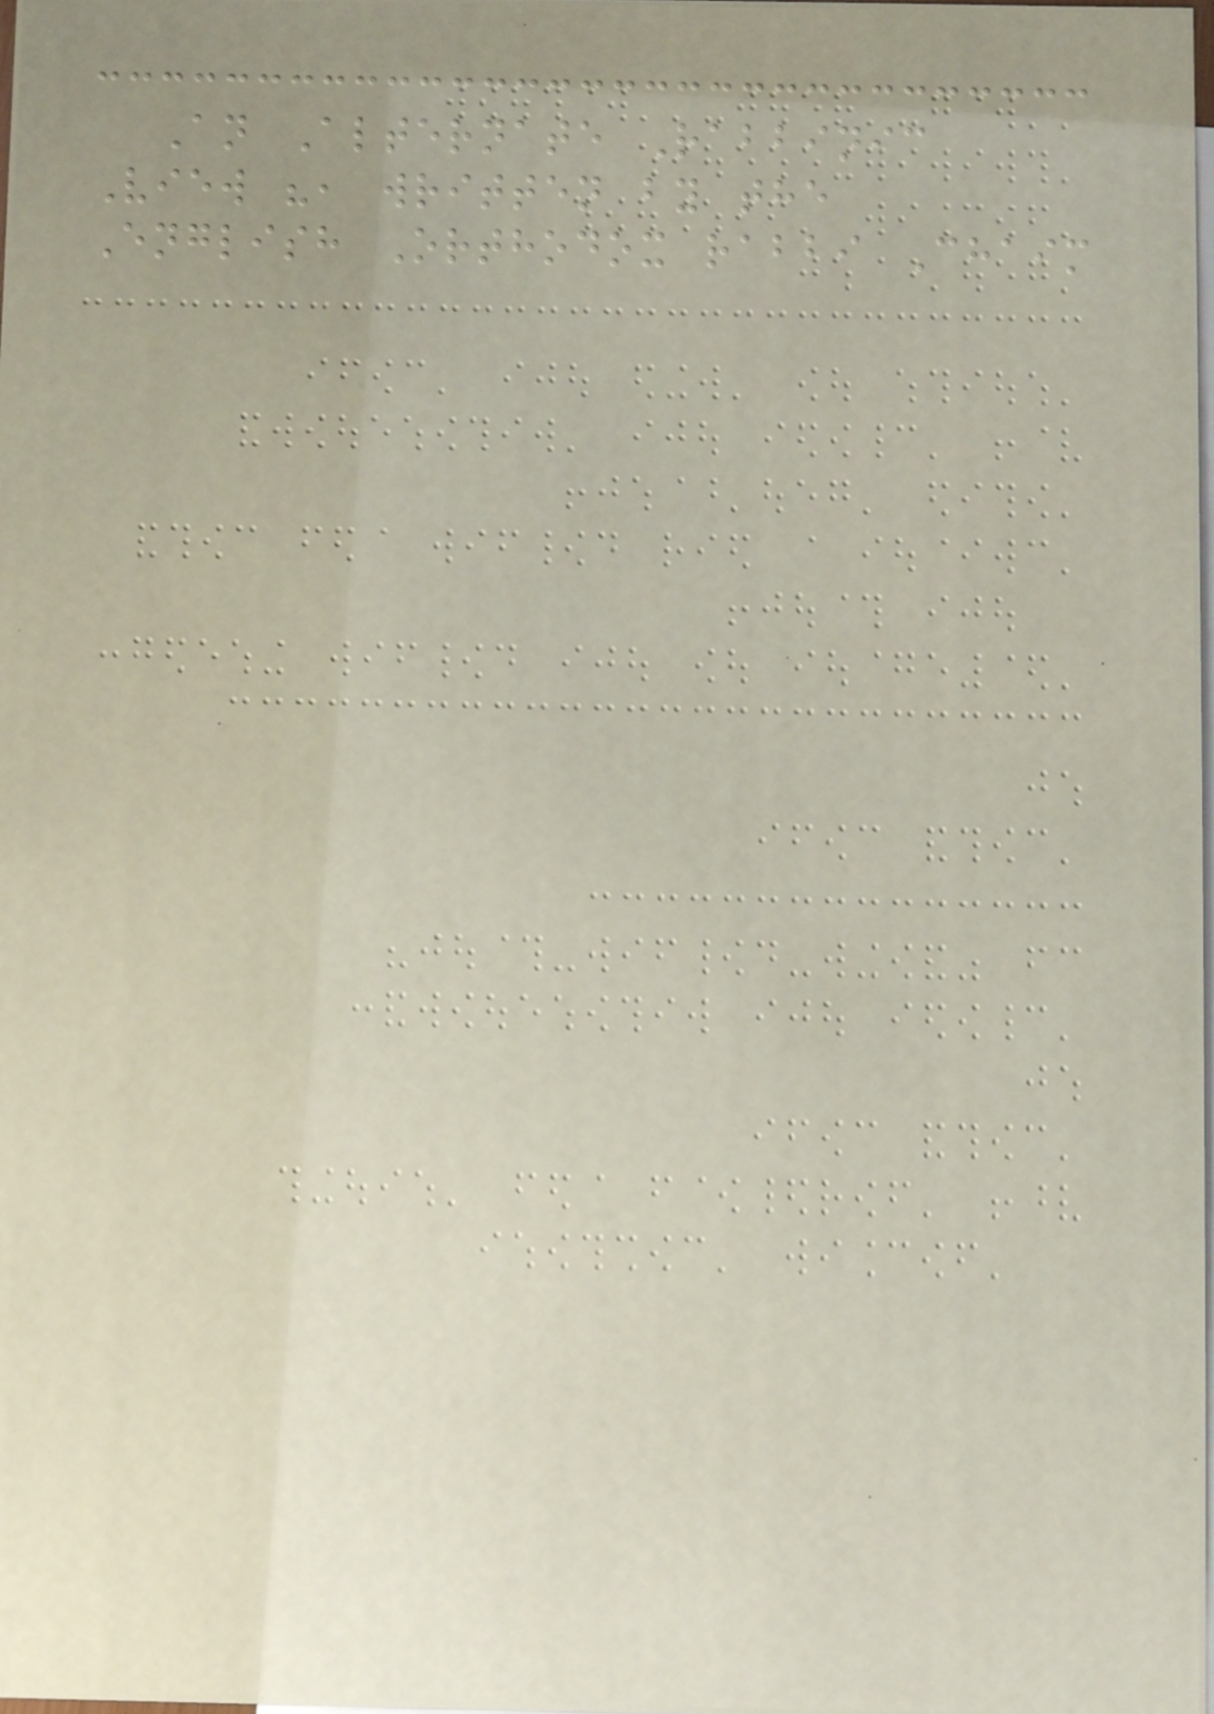An Alternate Rabbinic
View ", written by the
English Orthodox rabbi Chaim
